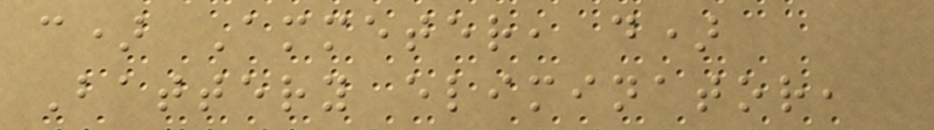c) Ammeter, d)
Battery eliminator,
